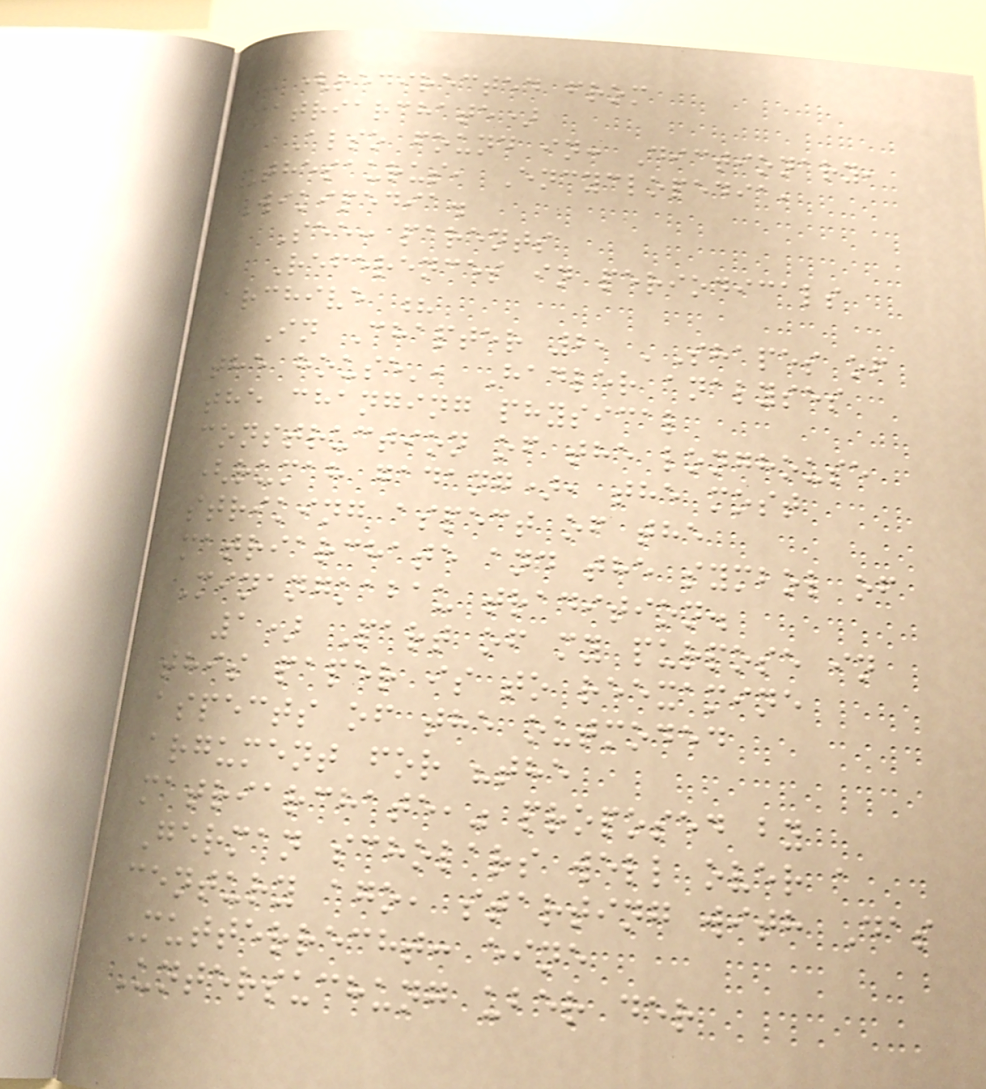(redirected from
matriarchate)
Also found in: Dictionary,
Thesaurus, Encyclopedia,
Wikipedia.
See: parents
References in periodicals
archive ?
In Chapter 2, 'Shapes of
the house', Hadler analyses
the changing physical
construction of the longhouse
(rumah gadang), the most
striking aspect of the
matriarchate and the symbol of
Minangkabau tradition.
1) Part of my purpose in
this paper is to reexamine
aspects of the outmoded
argument for "the
matriarchate," proposed by
German scholars well over a
century ago, starting with Das
Mutterrecht: eine
Untersuchung uber der
